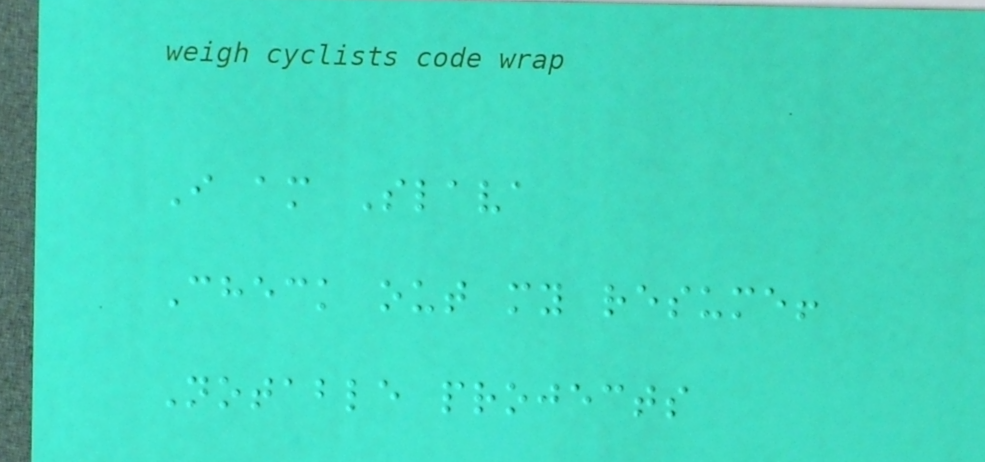I am Slava
Check out my resume!
Notable projects
